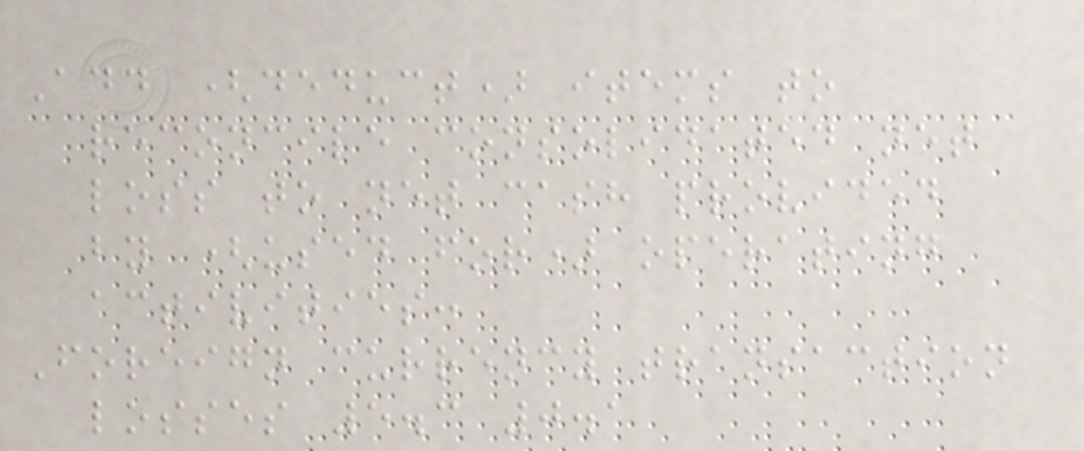Add (deduct) items to
reconcile consolidated net
loss to net cash provided
by (used for) operating
activities:
Foreign currency transaction
losses 5.3 0.1
